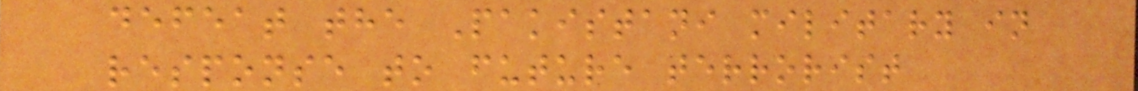defeat the Pakistani military in
response to future terrorist
